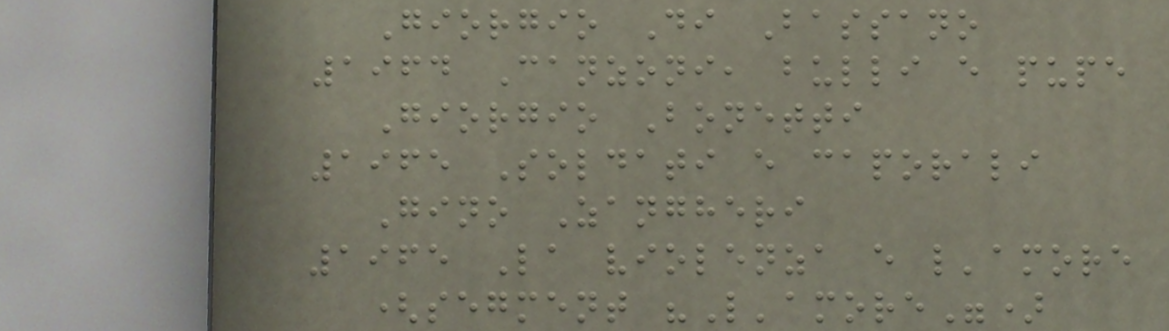Giorgio Di Bassano
1964 Canzoni, bulli e pupe
Giorgio Bonetti
1965 Soldati e caporali
Gino Zangheri
1965 La violenza e l'amore
(segment "L'amore")
